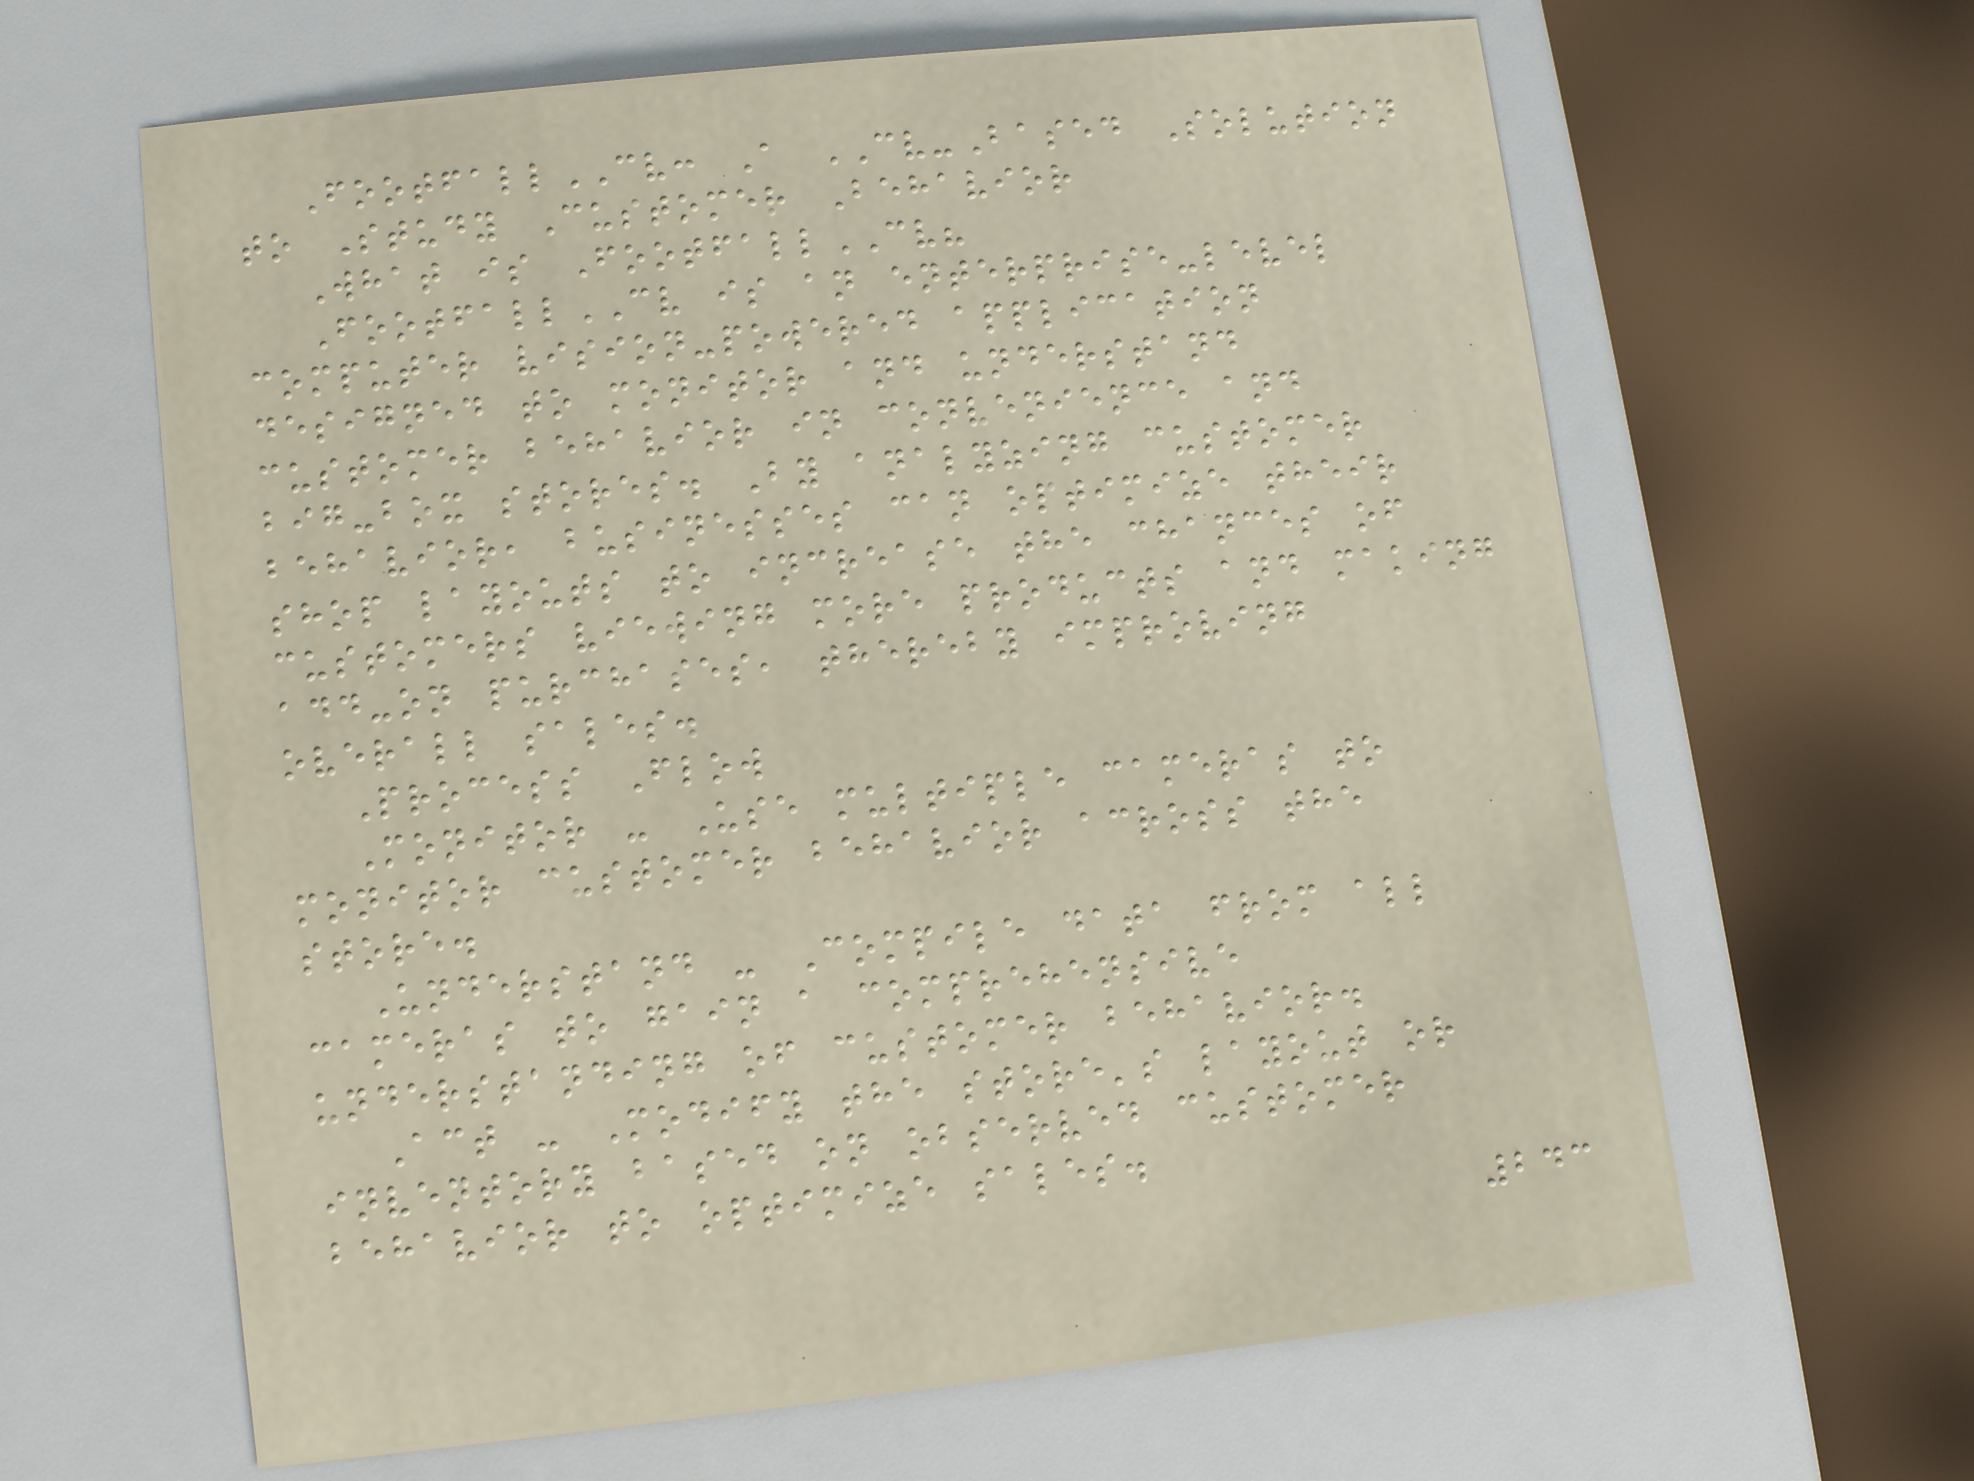FootfallCV: A CV-Based Solution
to Study Customer Behavior
What is FootfallCV?
FootfallCV is an enterprise-level
computer vision-powered application
designed to monitor and understand
customer behavior in convenience and
big-box stores. By analyzing customer
behavior, businesses can optimize their
shop layouts to increase the chances of
customers viewing more products and making
add-on purchases, thereby improving
overall sales.
Process Flow
Monitor - Use multiple cameras to
monitor customer behavior across the
store.
Understand - Compile data from all
cameras to gain a comprehensive
understanding of customer behavior.
Act - Modify the store's layout or
inventory based on observed customer
behavior to optimize sales.
243
